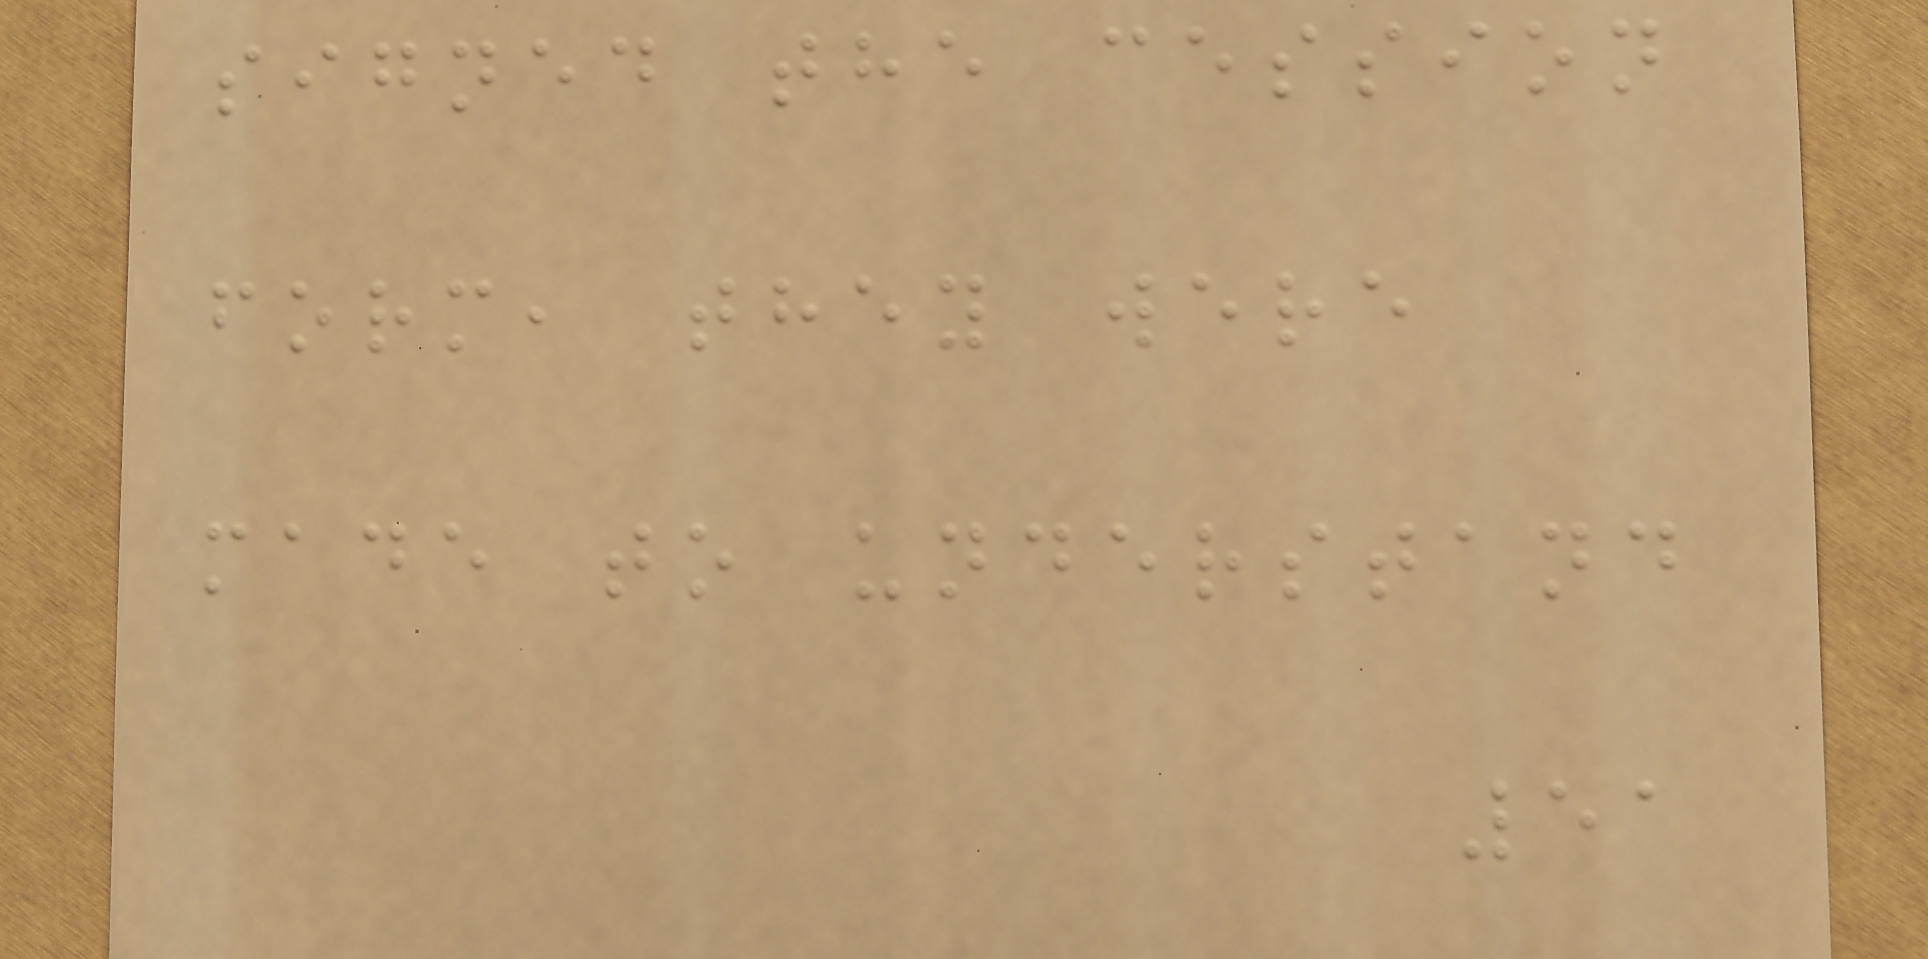signed the cession
form, they were
made to understand
51
